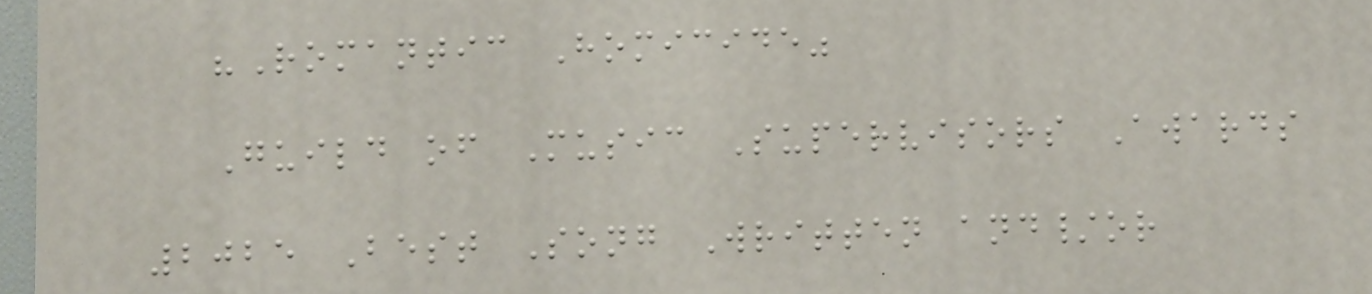"Romantic Homicide"
Guild of Music Supervisors Awards
2025 Best Song Written and/or
